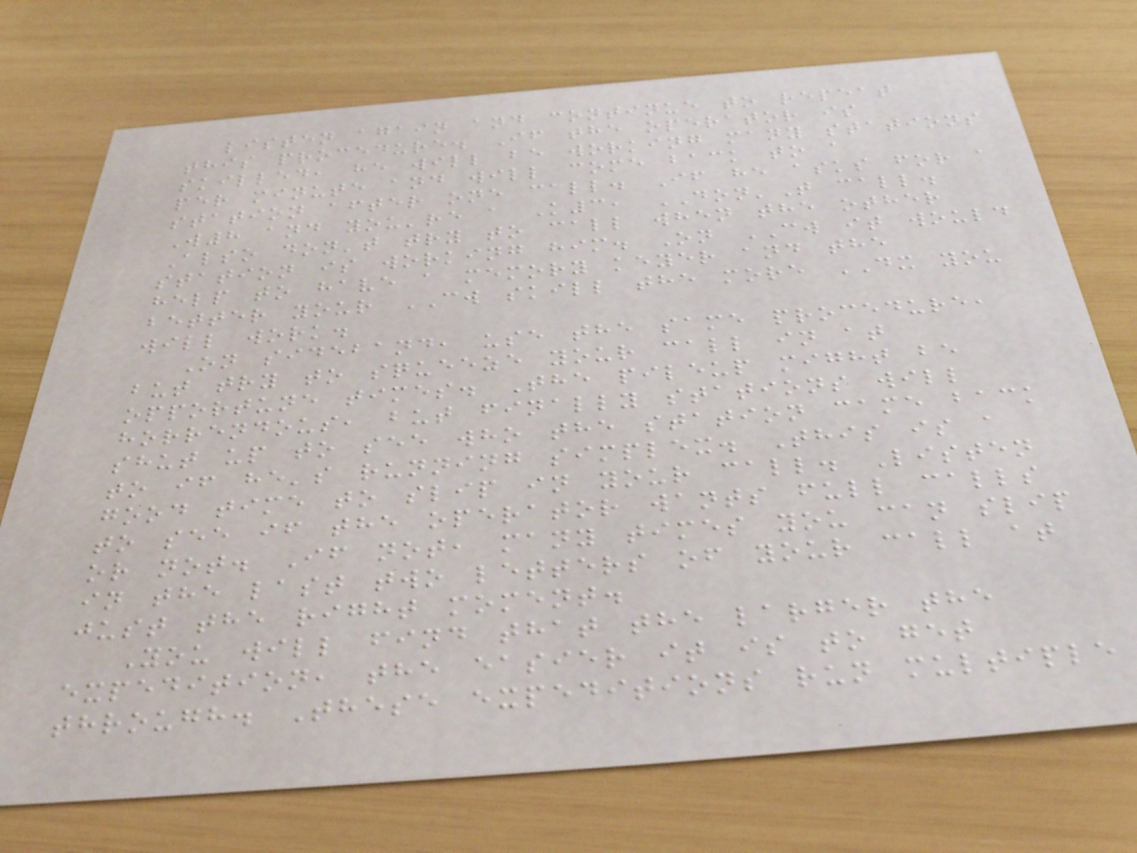listen again and continue to repeat
this procedure. If the operator is
skilled, he will be working many stations
per minute and will come back to a
station after one call. If he asks for a
W8 and you're a K3, DON'T call.
Also don't try to call when the other
station is working him. On CW it would
help to have a memory keyer and the
better your CW skill the more DX you
will work.
On sideband, use the same procedure,
but try to squeeze your call in at
opportune times. The pileup might be
horrendous, but finally stations will
shut up to see who the station came back
to if he's running simplex. This is a
good time to slip in your call. Listen
to see if the operator wants full calls
or not. If not, many times you can slip
in the last two letters of your call at
just the right moment.
You will find that the larger the
expedition, the easier it is to get
through. These expeditions run multiple
